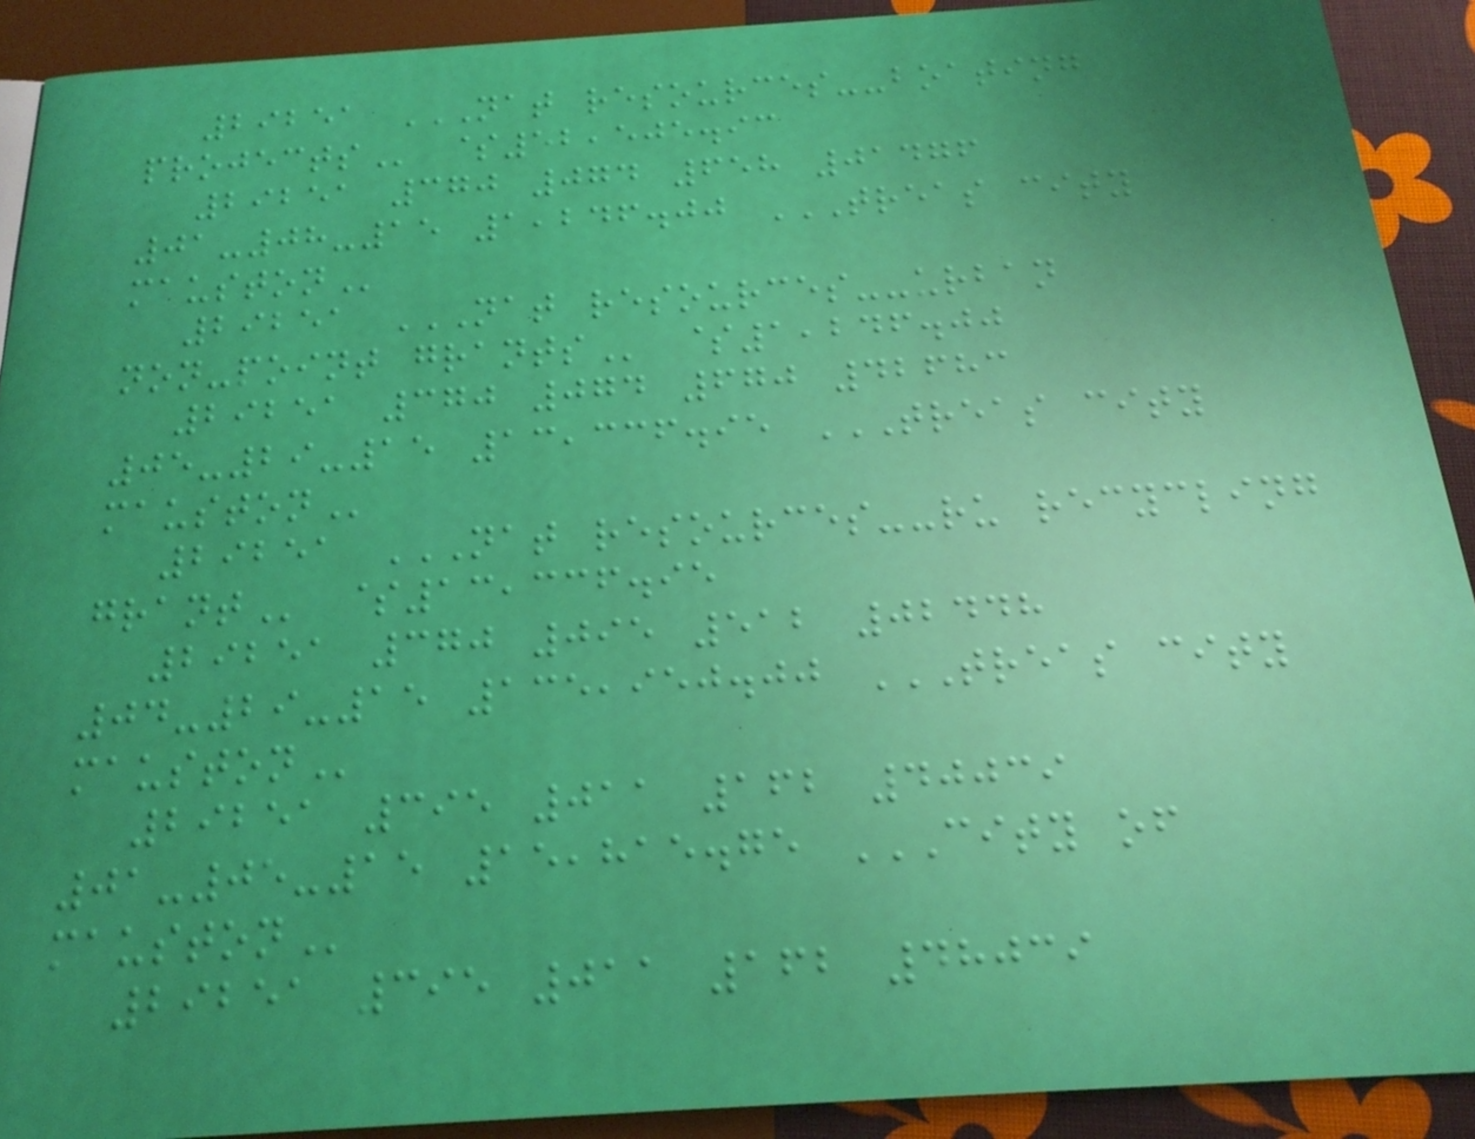29251 NAT RESOURCES--BOATING
PROJECTS $52,505.93
29251 370 074 658 01476
01-08-15 1,246.00 TREAS CITY
MAUSTON
29251 NAT RESOURCES--URBAN
NON-POINT GRANTS $1,246.00
29251 370 074 670 42683
05-29-15 13,336.95 TREAS CITY
MAUSTON
29251 NAT RESOURCES--RU RECYCLING
GRANT $13,336.95
29251 370 095 512 02448
04-29-15 135,950.00 TREAS CITY
MAUSTON
29251 395 011 162 40039
01-05-15 15,815.75 CITY OF
MAUSTON
29251 395 011 162 48039
